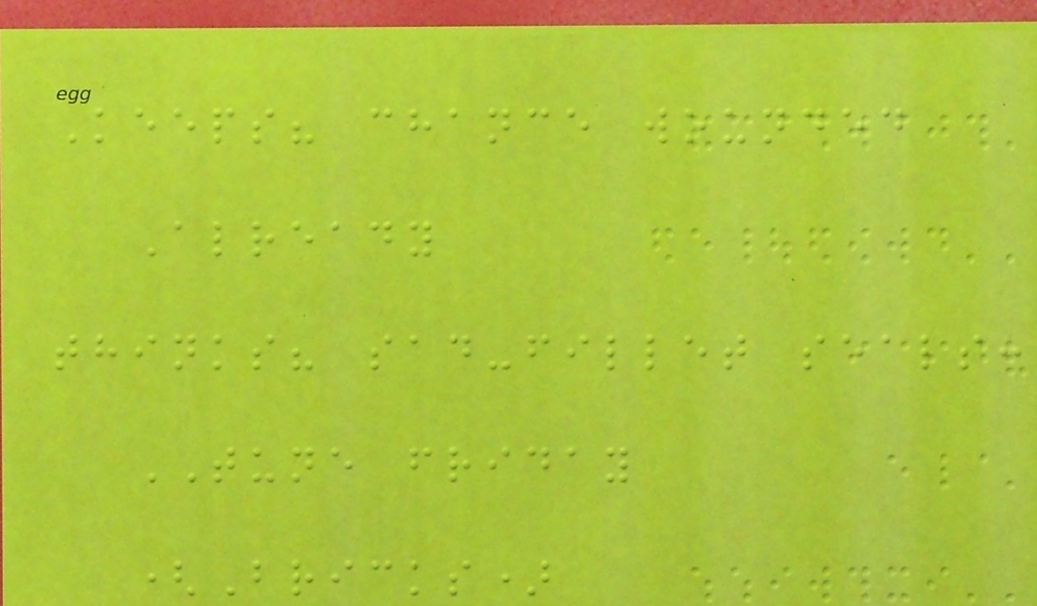Keeps? chance wounded
Already
thinks? sad-fillet seals:
TUNE friday
(Bricks)
